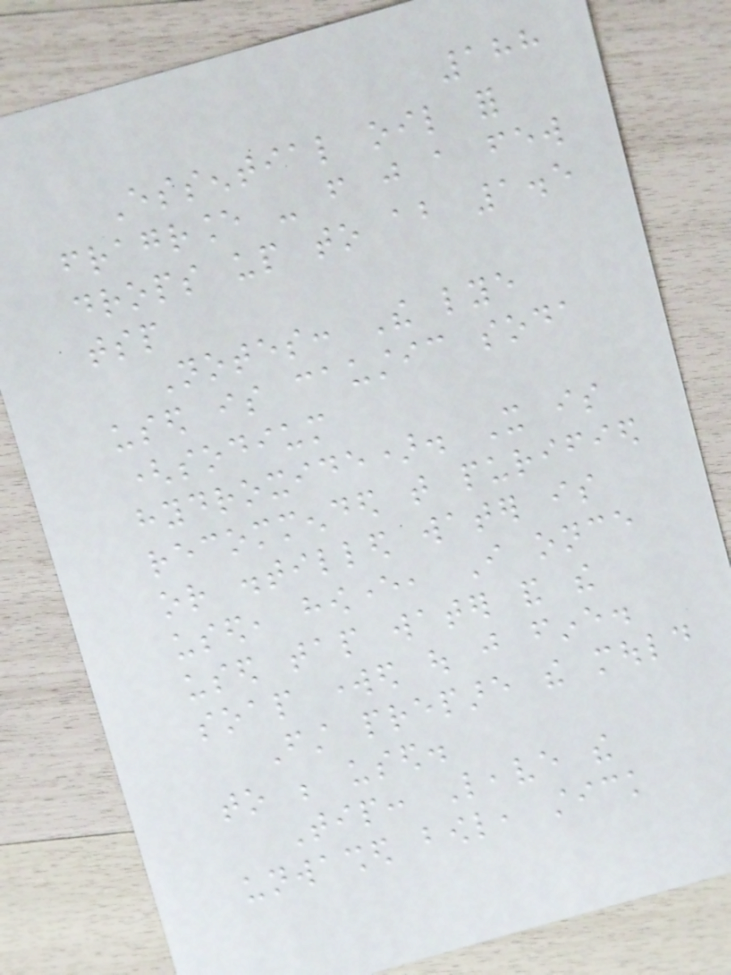188
Essential oil for
fragrance - from just a few
drops up to about 1.5
tsp
Notes: The lye
used is caustic soda
(sodium
hydroxide). It is
recommended that purified
or distilled water is
used, however, I once
used tap water and the
soap worked out just fine.
First prepare the mould
to be used.
Tip: Leave the
unwashed bowl, stick
